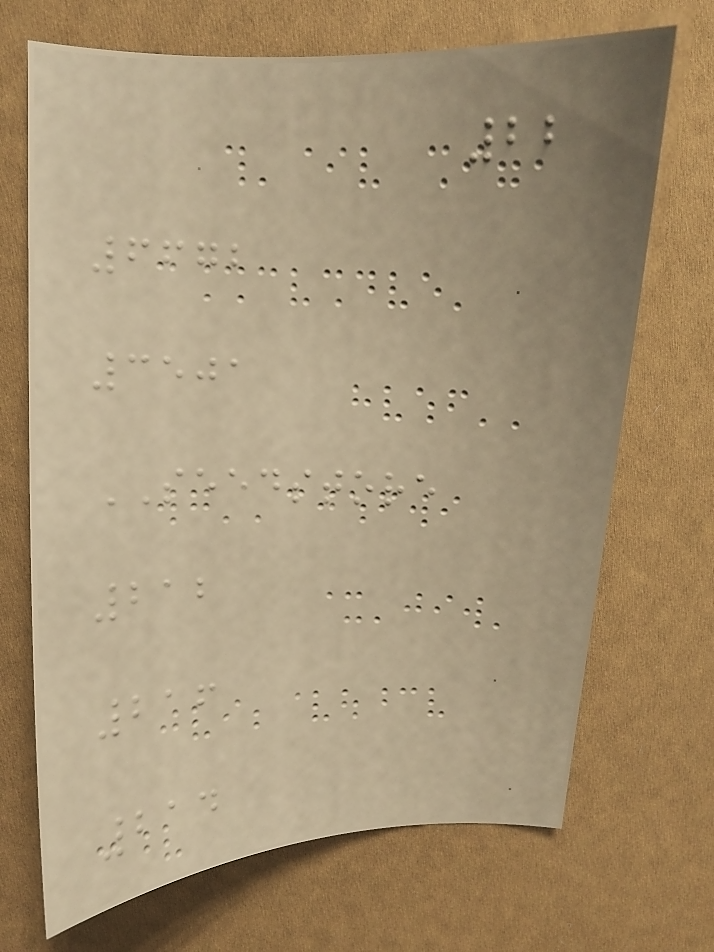22
6672
3501
SEEDSTORE
212
216
214
